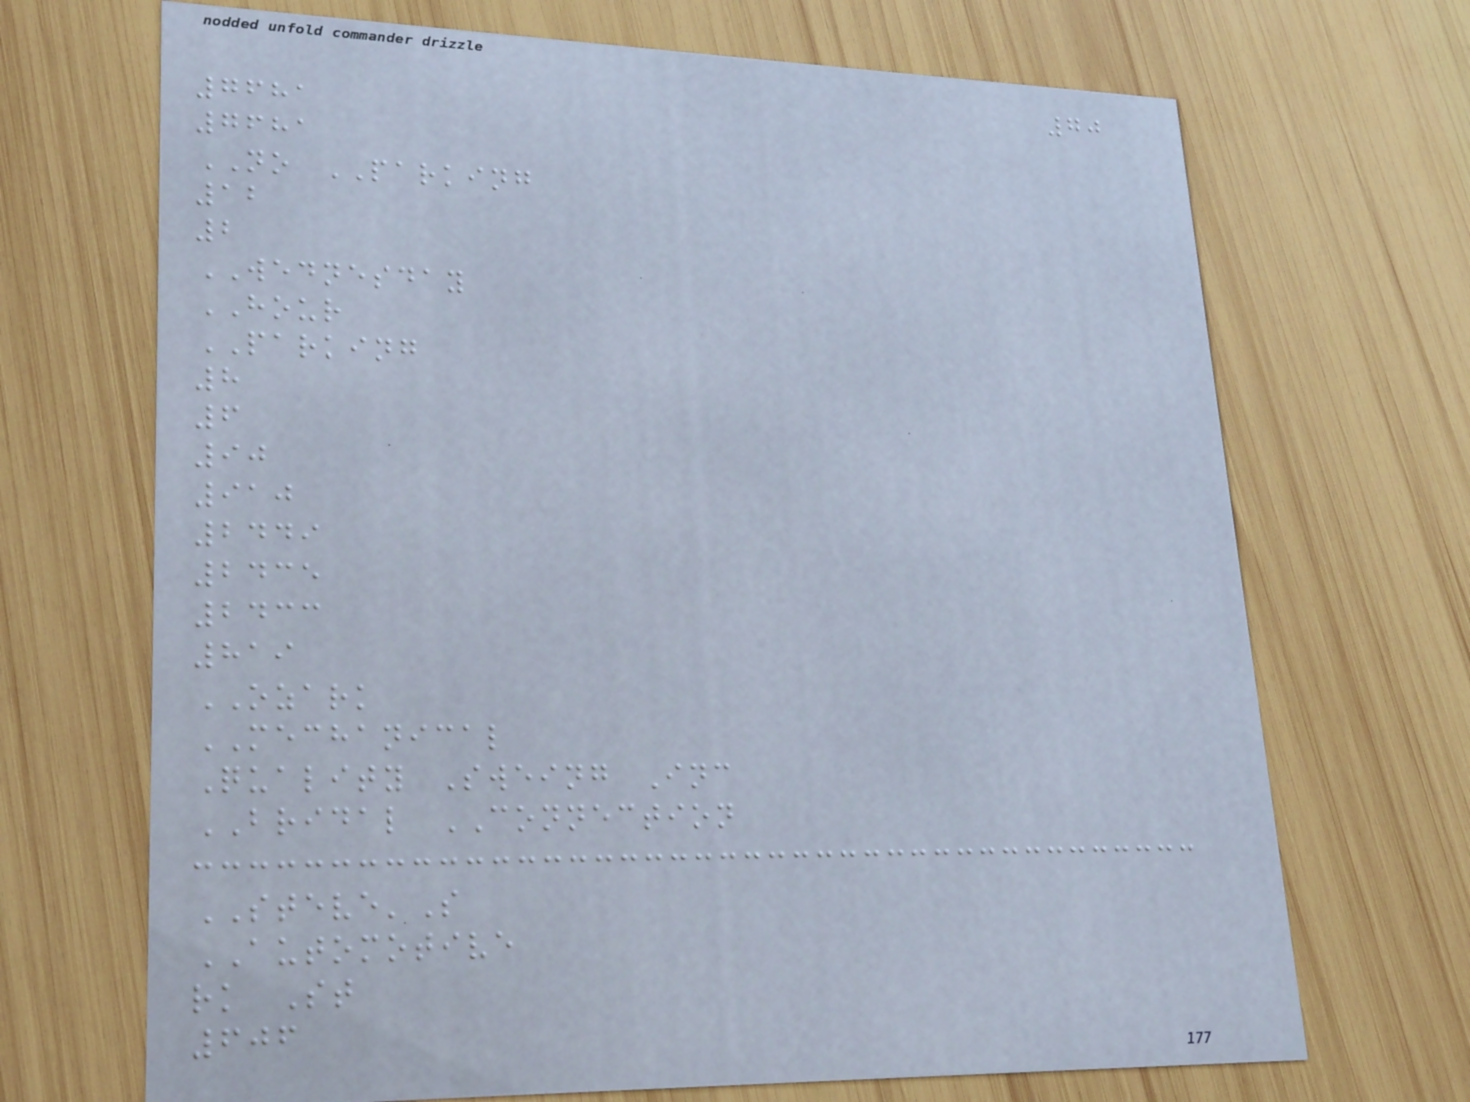70
7681
7681
NO PARKING
12
2
WEDNESDAY
HOUR
PARKING
8
6
90
910
2449
2435
2433
819
OZARK
MECHANICAL
Quality Sweing Inc
BRIDAL CONNECTION
STEVE'S
AUTOMOTIVE
rk St
606
